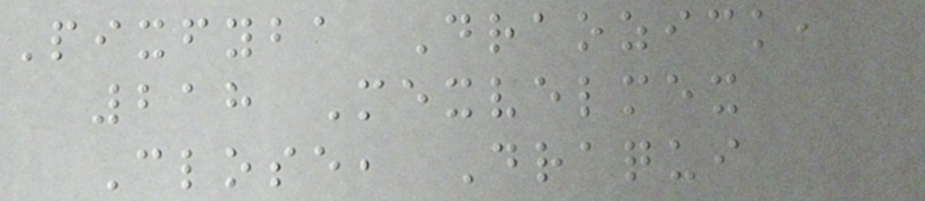Pixfyba Draozick,
218 Mexvelmex
Close, Draqui
